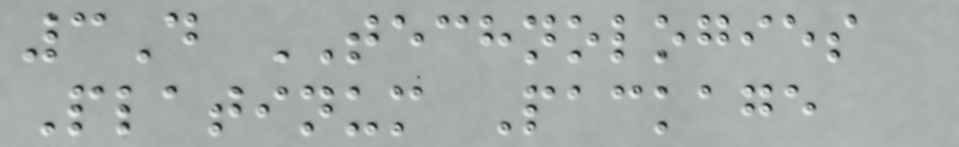3D TECHNOLOGIES
Platinum Package
